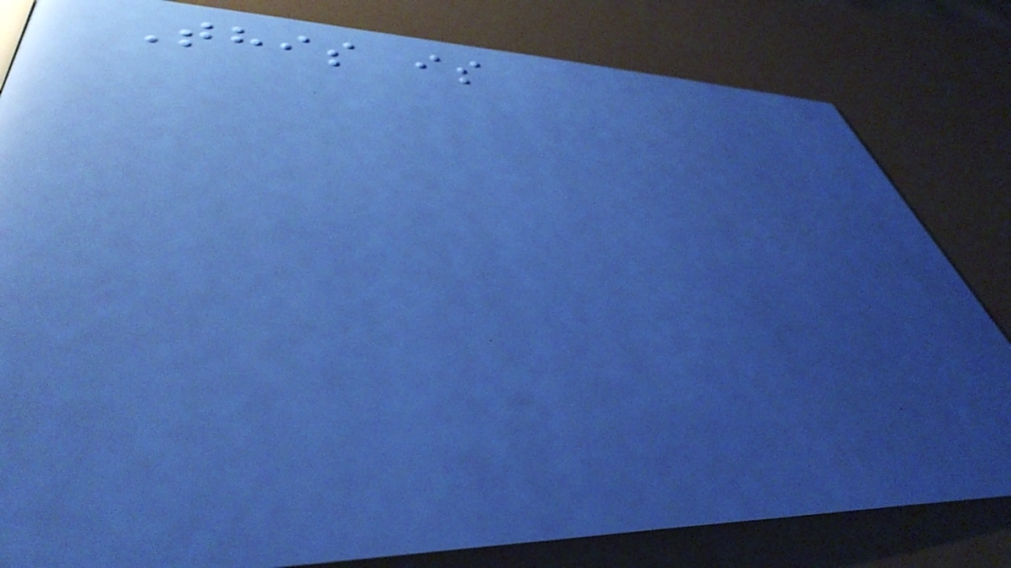This is
